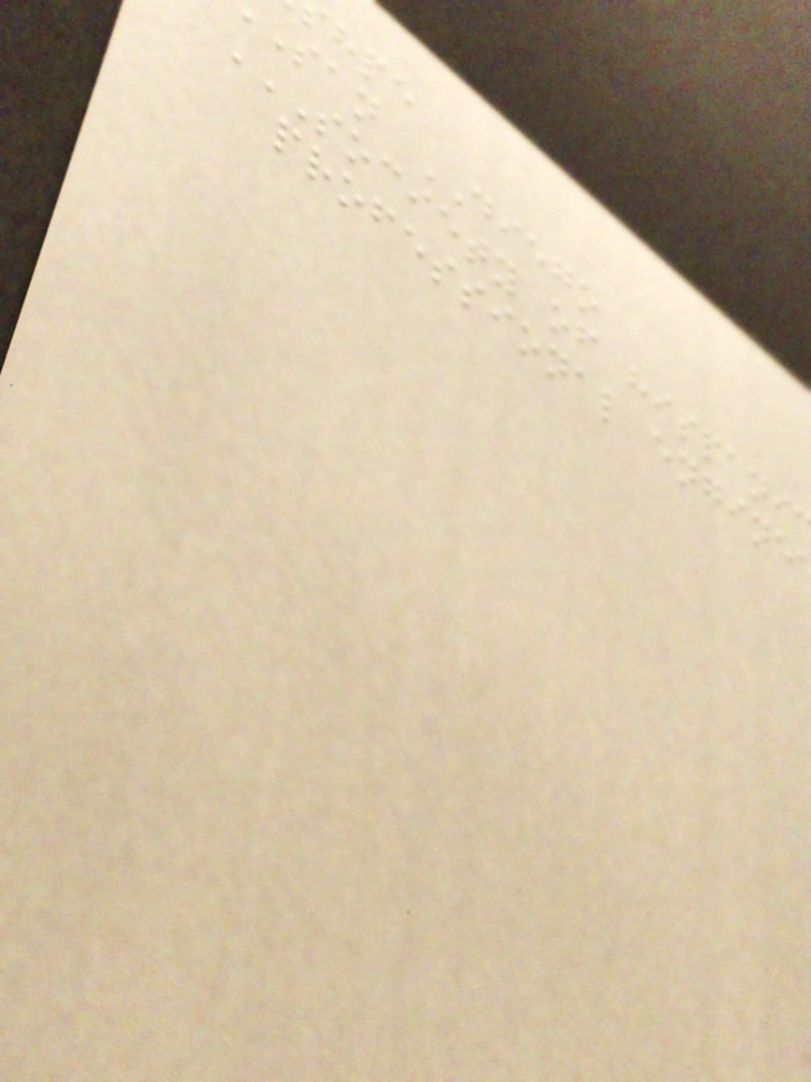san DIEGO
professional
